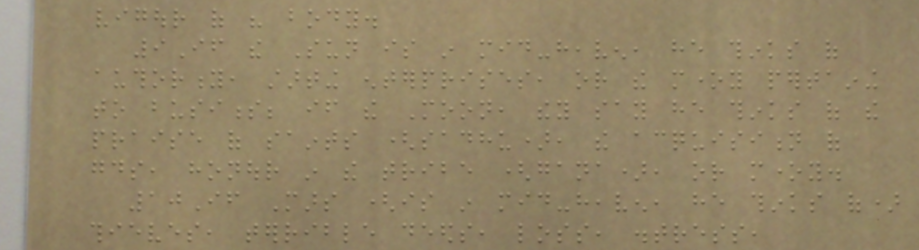vigour of his body.
9If the Sun is in mid-heaven, he thinks of
authority, starting enterprises, or the money pertaining
to business; if the Moon, they say he thinks of the
praise of saints (sadhu), the acquisition of
goods, honour in the tribe (gana), or money.
10If Mars (is in mid-heaven, he thinks of)
thieves, terrible deeds, loss, distress,
